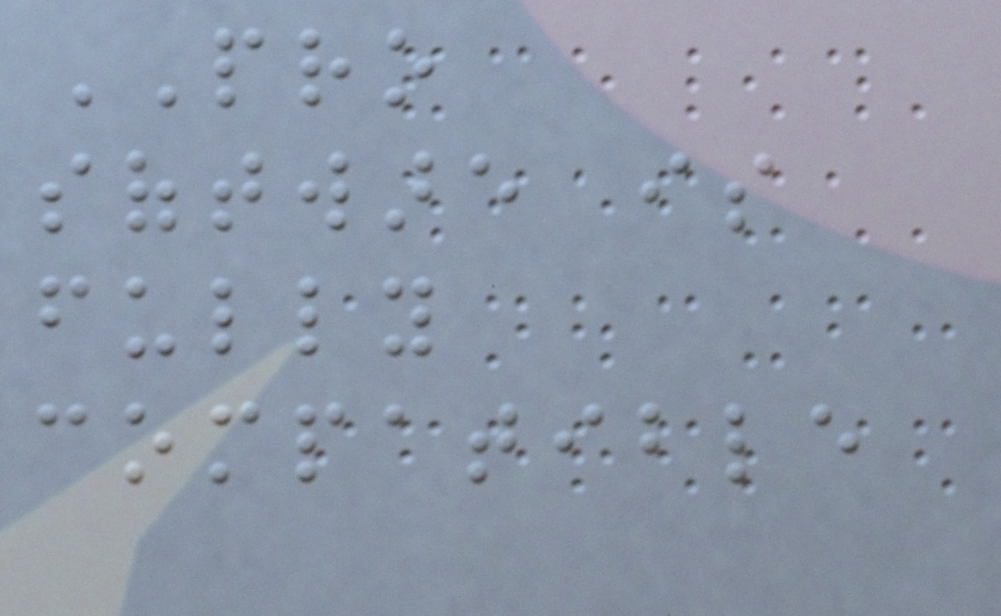PRO
software is
fully
compatible
